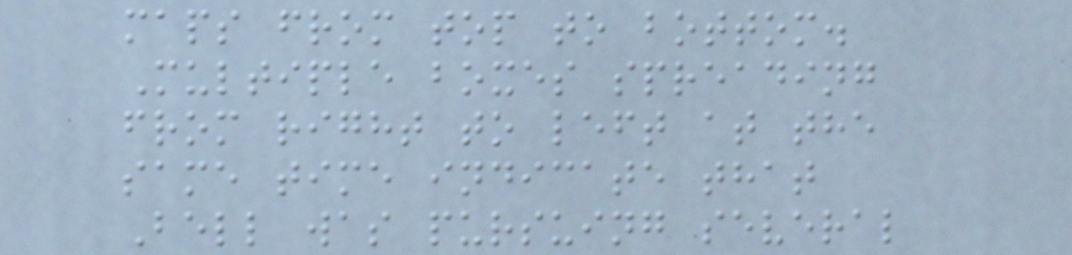maps from top to bottom.
Multiple boxes spreading
from right to left at the
same time indicate that
Bell was pursuing several
